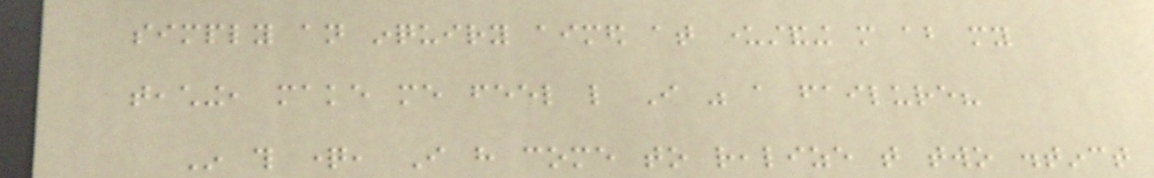simply an inquiry aimed at understanding more about my
teaching, make me feel like I was a failure?
In this question, I have come to realize that two distinct
